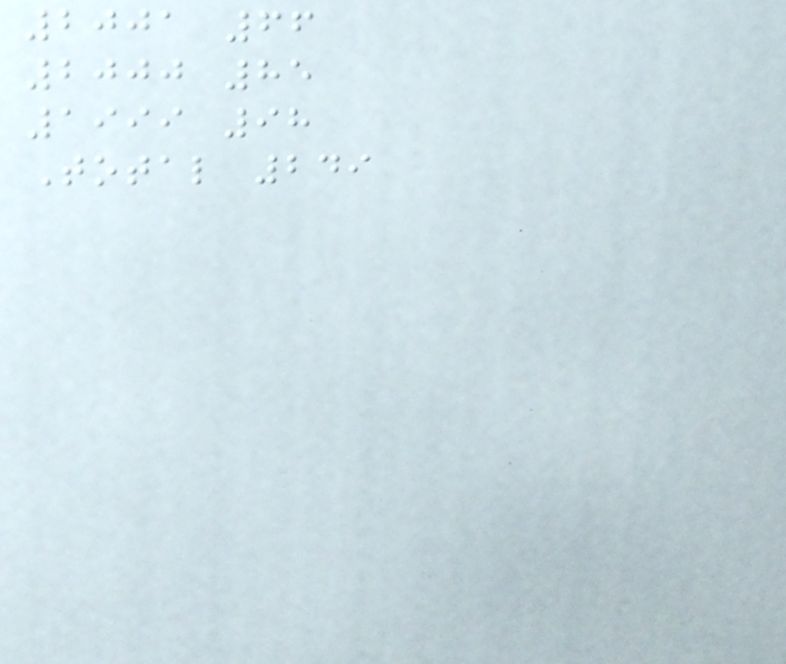2001 66
2000 85
1999 98
Total 249
